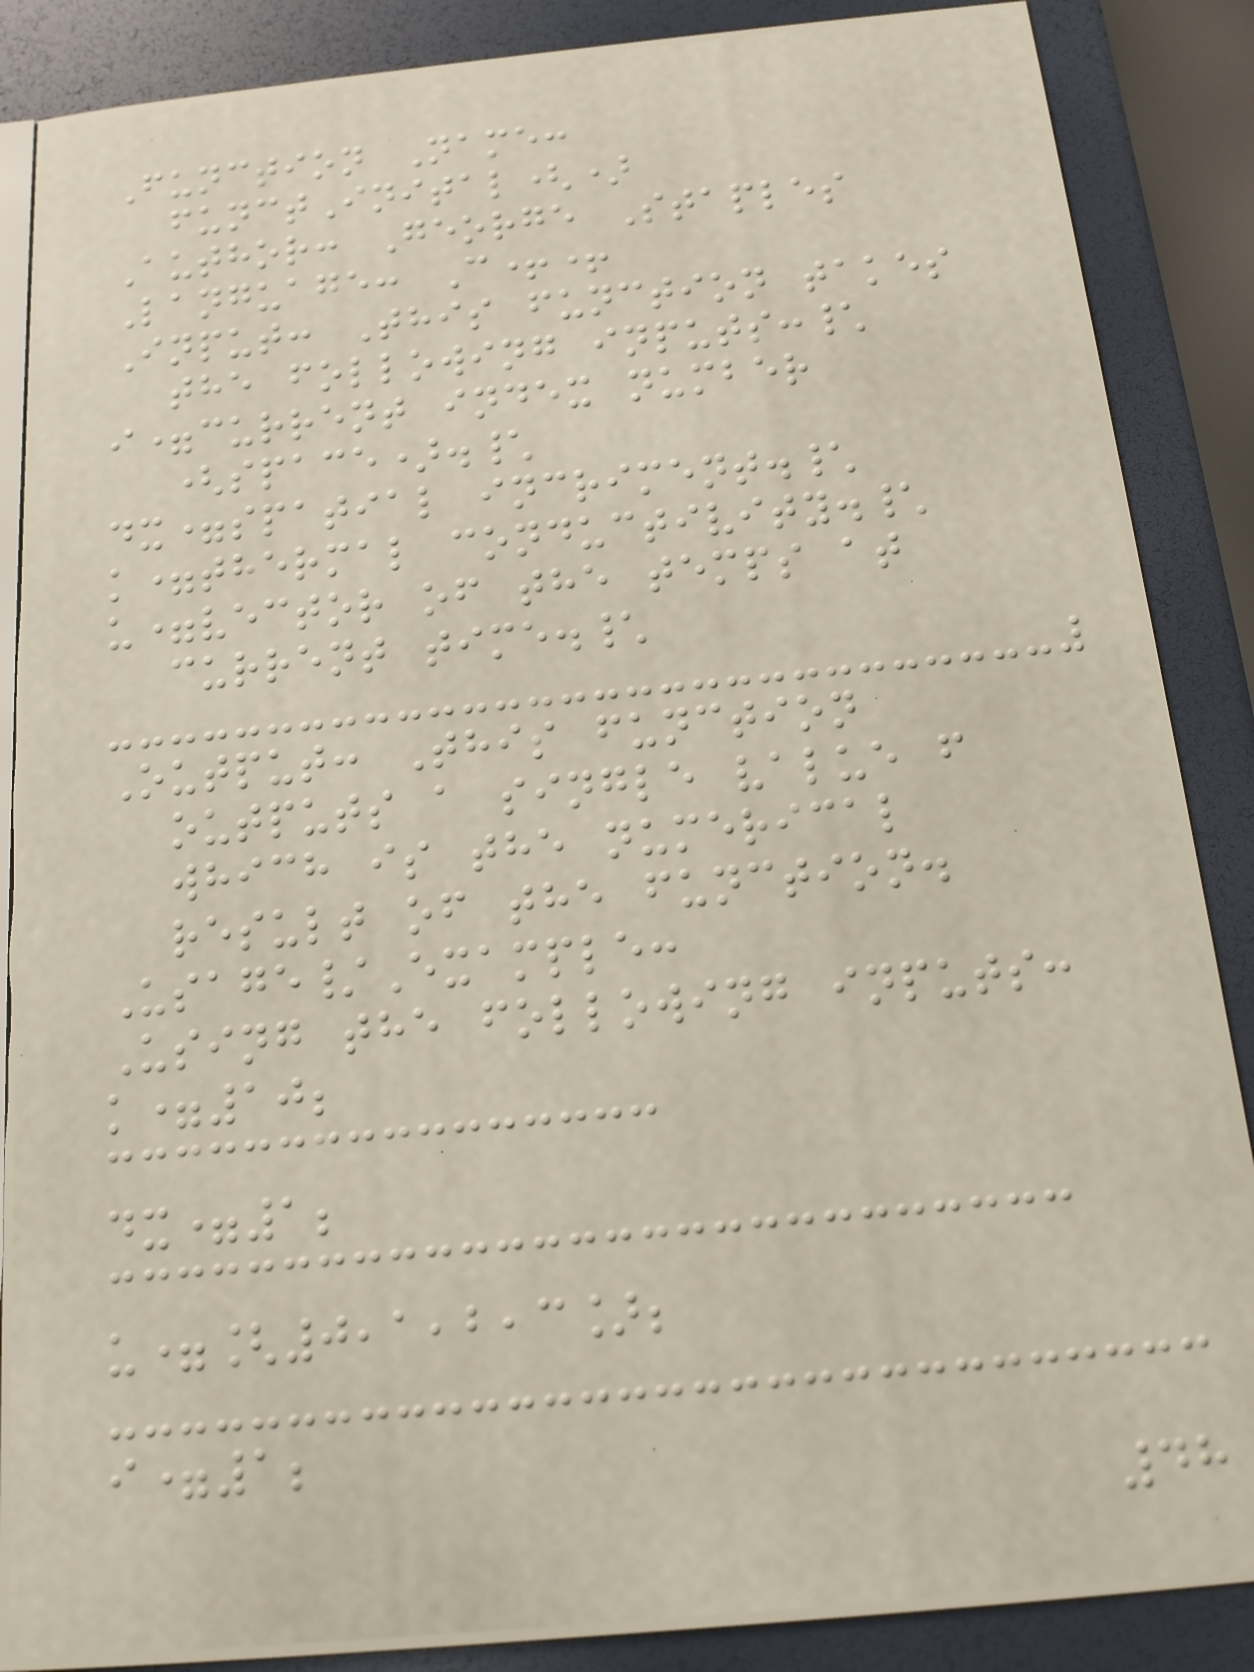Function Name:
functInital()
Author: George Staples
Language: C++
Input: This function takes
the following inputs:\
i=current index number
(space).\
dx=spatial incriment.\
k=thermal conductivity.\
u=vector of the temps at
current time.\
Output: This function
outputs a single value f
which is the numerical
result of the function.
Usage/Example:
Using the following inputs:
k=10;
dx=1;
u=[0,1,2,3];
i=1;
48
